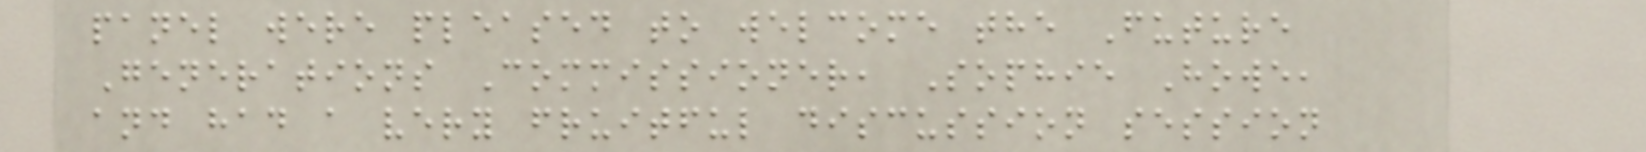panel were pleased to welcome the Future
Generations Commissioner, Sophie Howe,
and had a very fruitful discussion session
